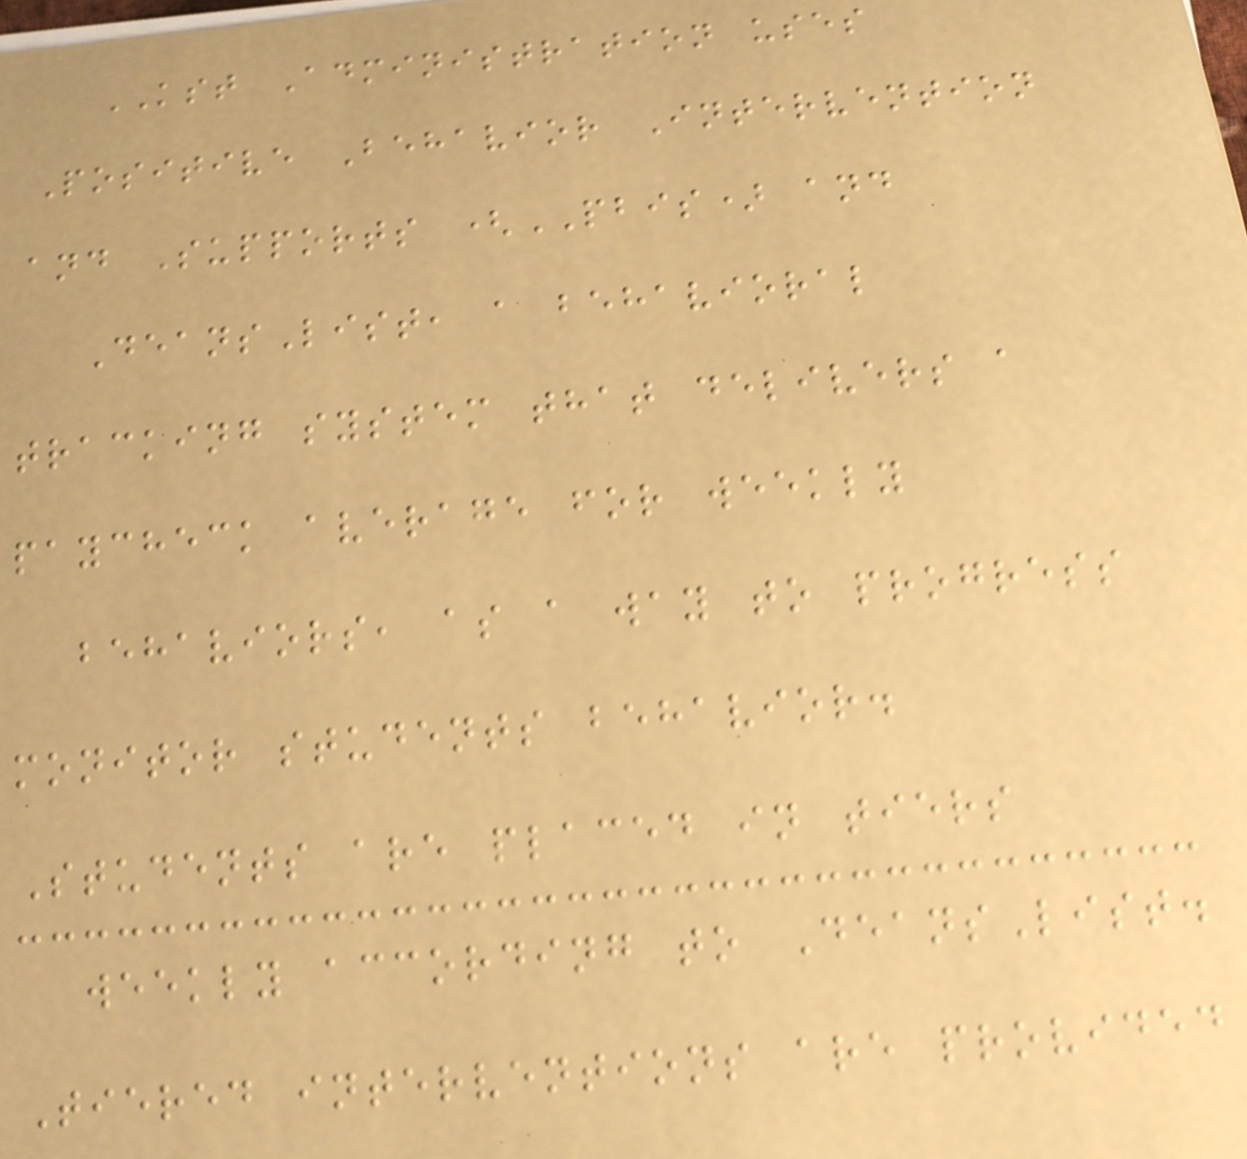KST Administration uses
Positive Behavior Intervention
and Supports (PBIS) and
DeansList, a behavioral
tracking system that delivers a
paycheck average for weekly
behaviors, as a way to progress
monitor students behavior.
Students are placed in tiers
weekly according to DeansList.
Tiered interventions are provided
